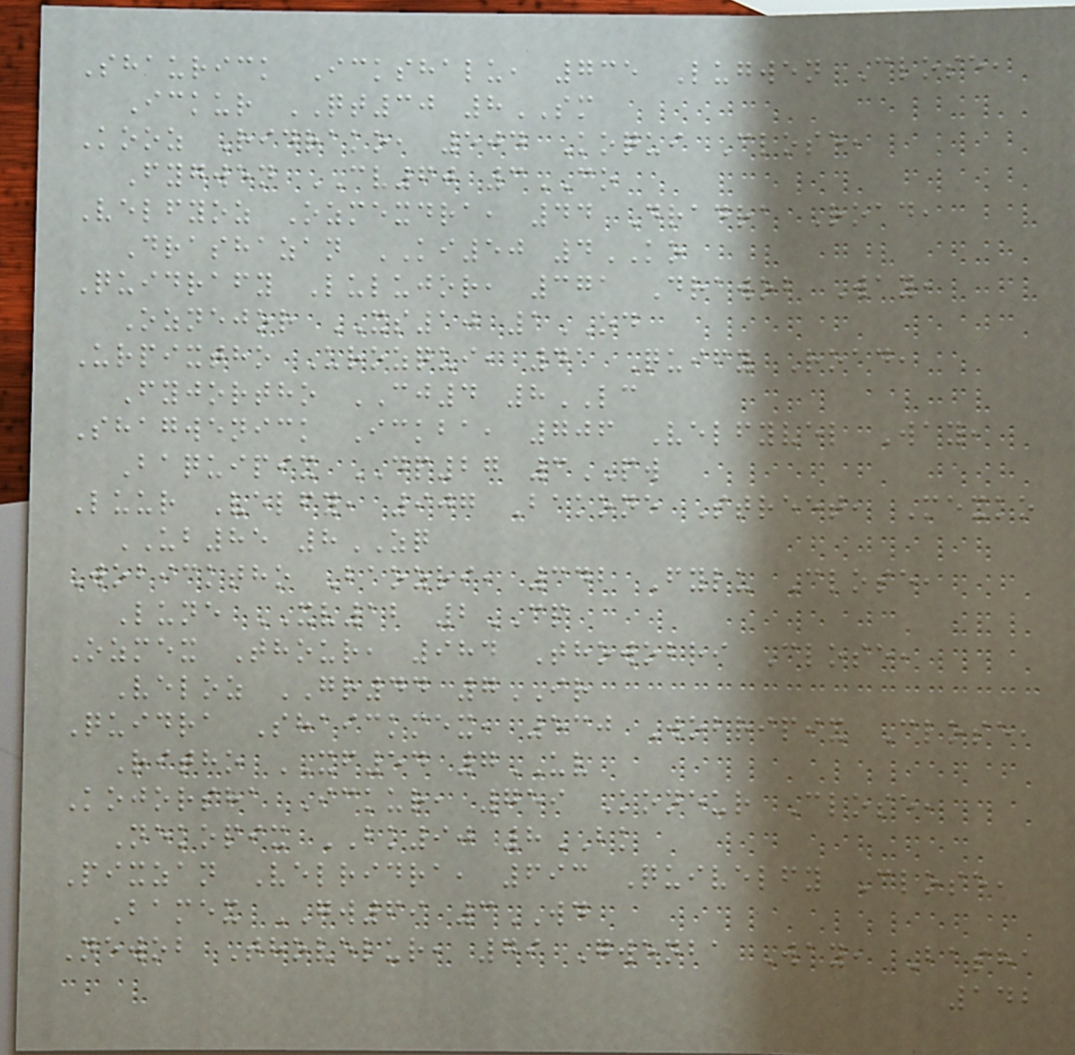Shaurick Ickshalu, 735 Lugwen Close,
Ickur QT30 8SM
Kooz Ridrako, 504 Koqui Close,
Fygwen CV60 3CO
Velfyoz Ozmexdra, 44 Dradra Road,
Drashazan KI50 4KO
Quidrafy Lulujor, 371 Drawob Way,
Oznejor XS10 1OD
Urpixtho Urozqui, 41 Quify Road,
Fyjortho CJ4 8LC
Shagwenick Ickba, 706 Velfyvel Way,
Baquipix DP27 3PW
Luur Velfy, 907 Bakone Street, Mexko
UB85 8ZQ
Wobicktho Baozri, 342 Fylu Close,
Lune XV12 2CP
Ozmex Thour, 984 Thowobri Close,
Veloz GR44 7IR
Quidra Shaickmex, 530 Wobripix Close,
Ritho XF54 7UV
Kojorsha Ickur, 759 Koneur Close,
Nekopix BK90 8BK
Pixzan Velridra, 693 Quivelfy Close,
Bamex GW69 3WD
Newob Thovelur, 79 Gwenba Way, Basha
142
